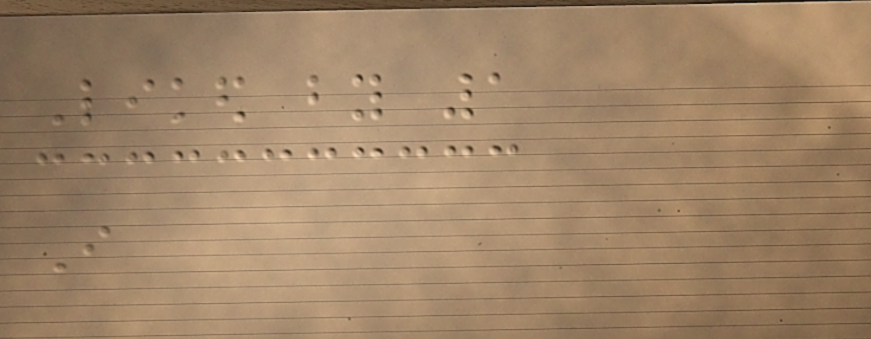Liked by 1
I
